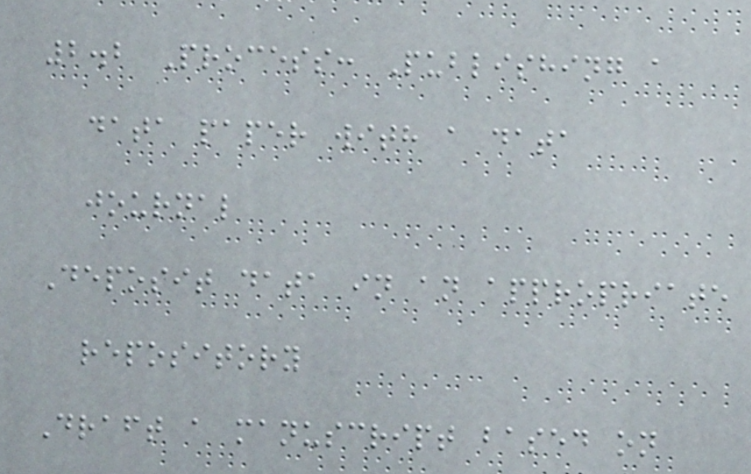2.2 Process: Publishing a
data paper with a data
journal
Deposit data in an appropriate
repository
Draft a manuscript based on
